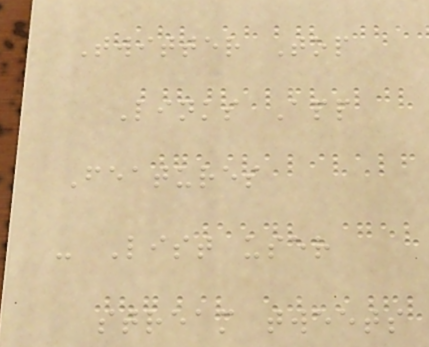Twitter Top
Links App
Features
- List user
stream tweets
